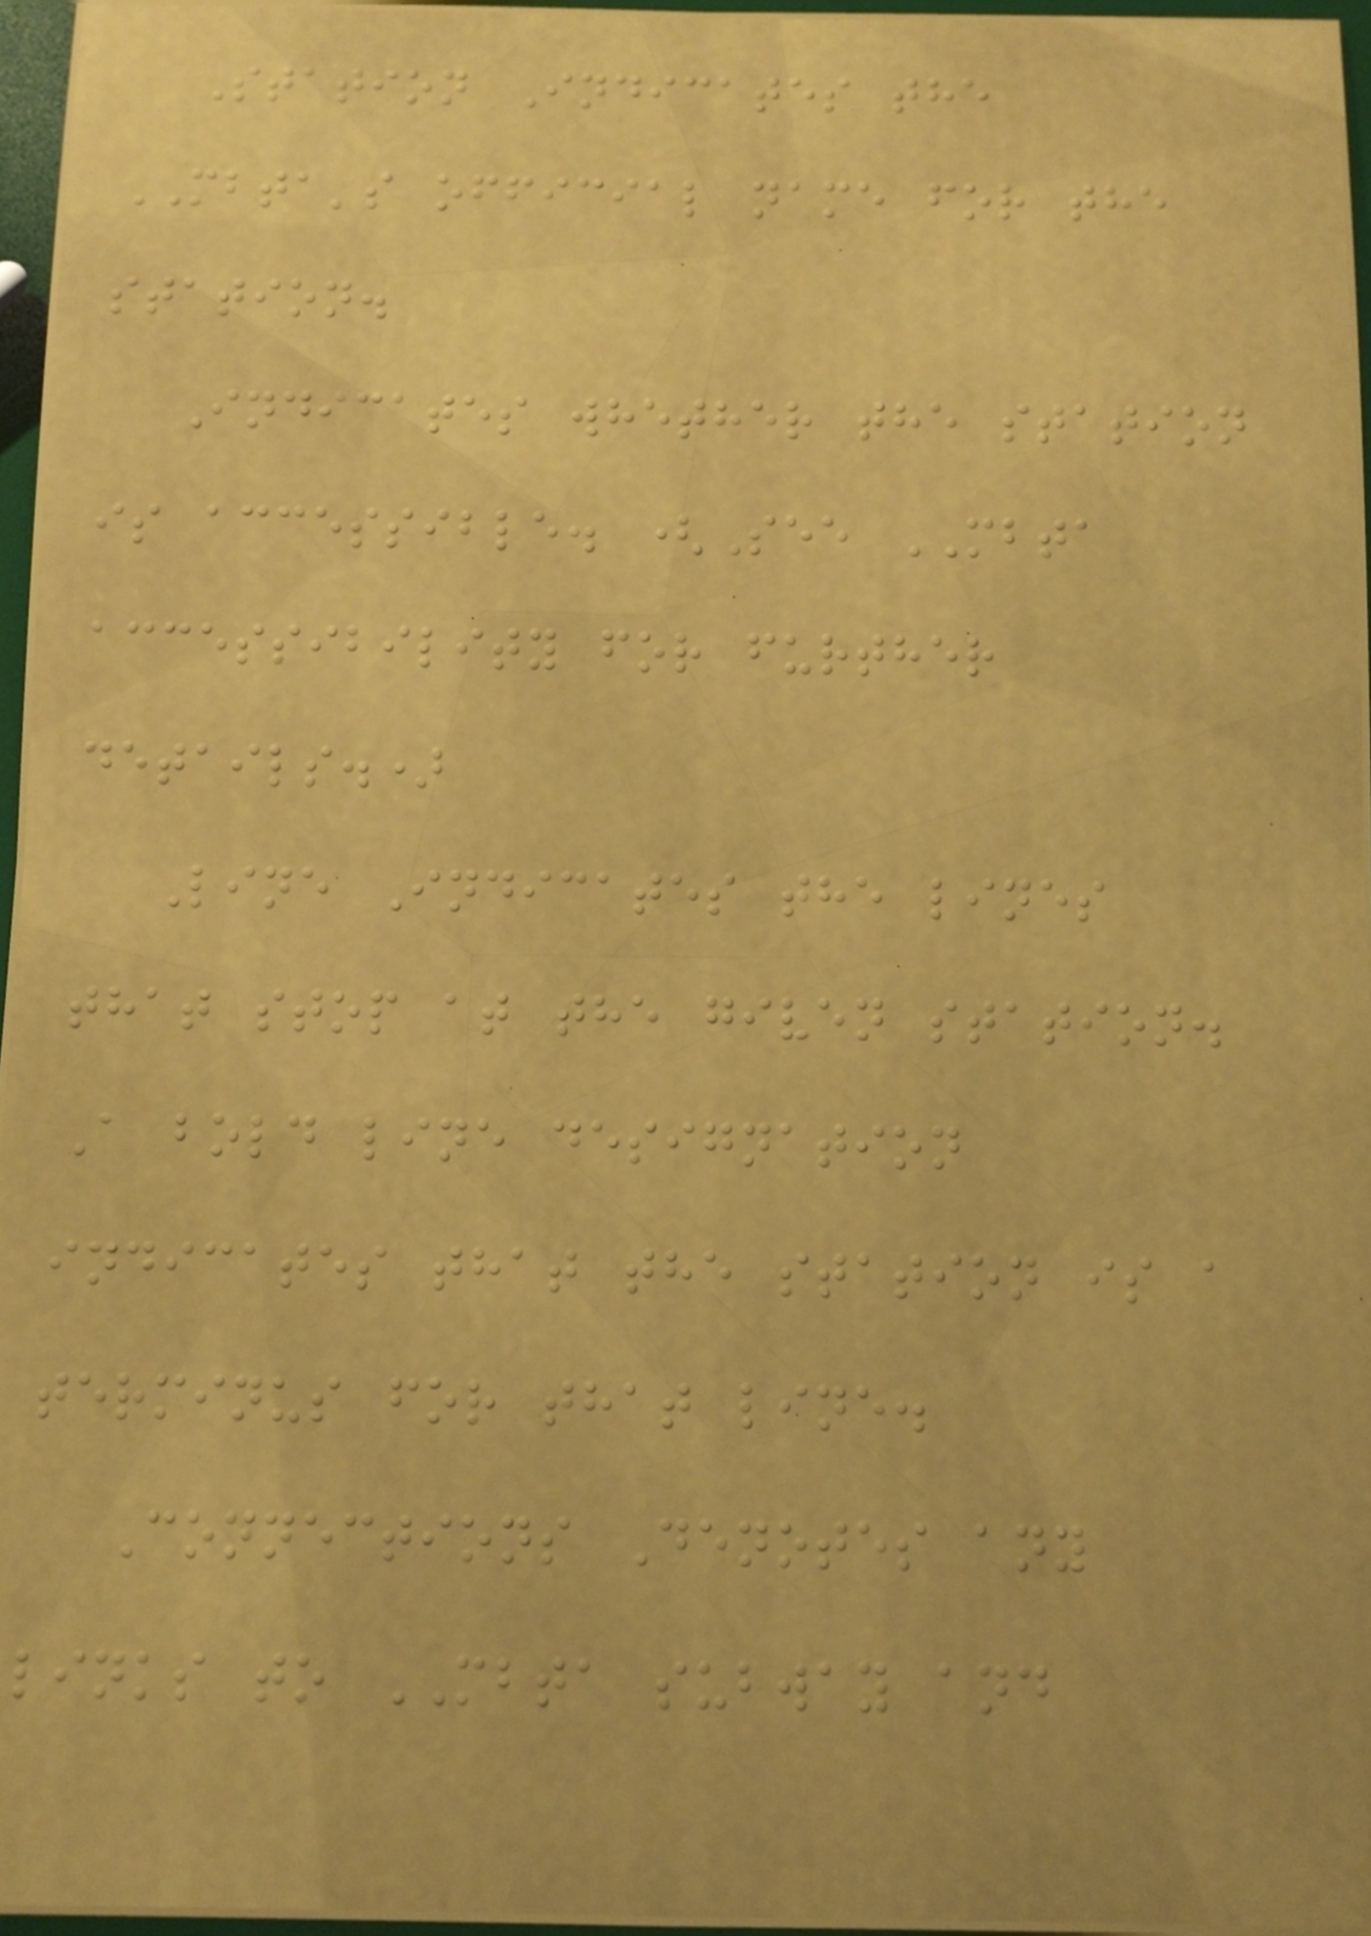Station Indicates the
MBTA's official name for the
station.
Indicates whether the station
is accessible. (See MBTA
accessibility for further
details.)
Line Indicates the lines
that stop at the given station.
A bold line designation
indicates that the station is a
terminus for that line.
Connections Denotes any
links to MBTA subway and
